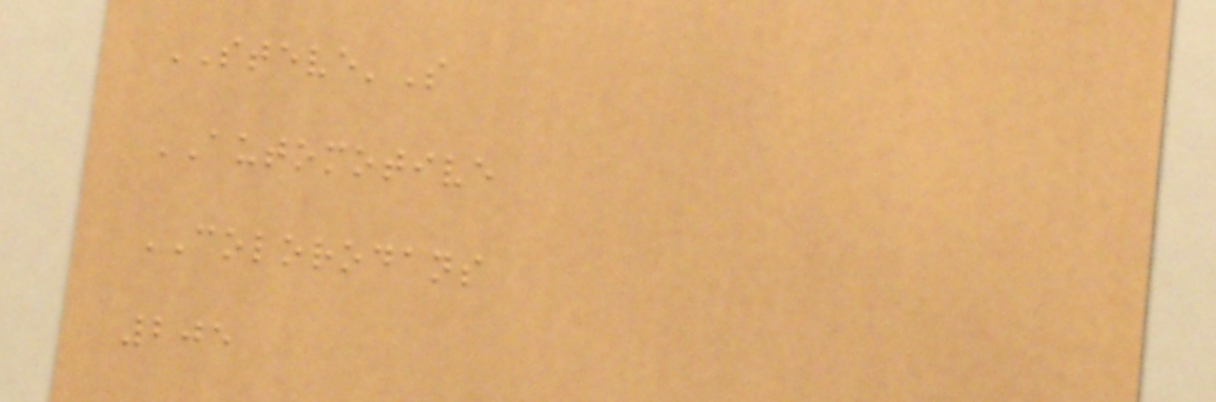STEVE'S
AUTOMOTIVE
COLORODANS
205
